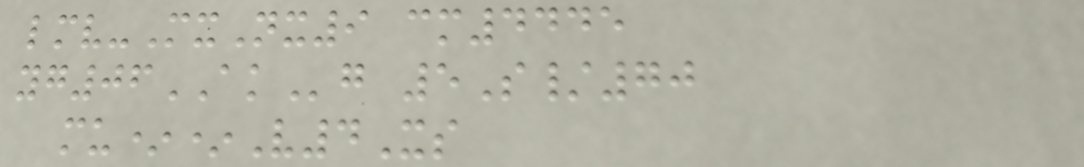lmv-MxNx9 cm4445
yg06AKg 5S/70
mu**V4Xs
